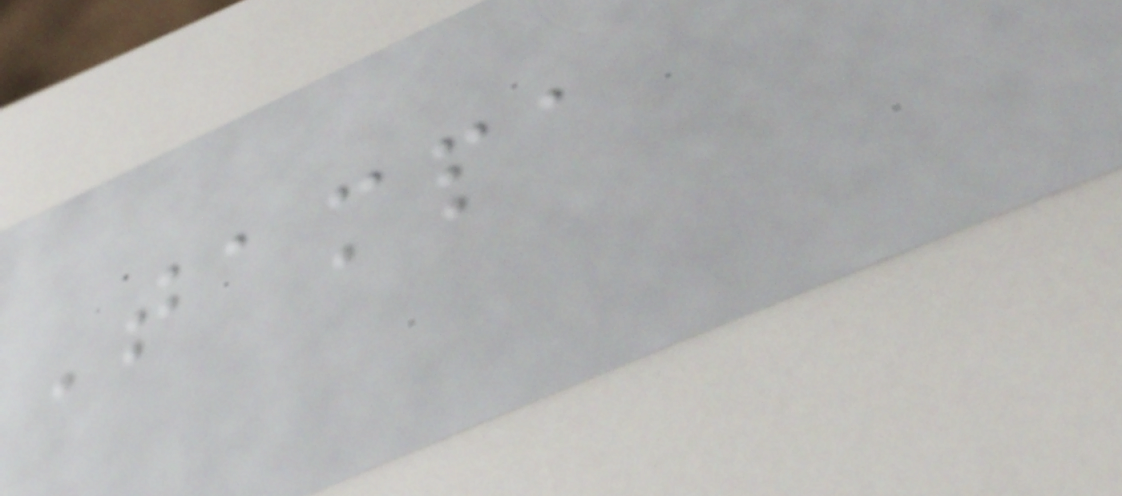Tampa
